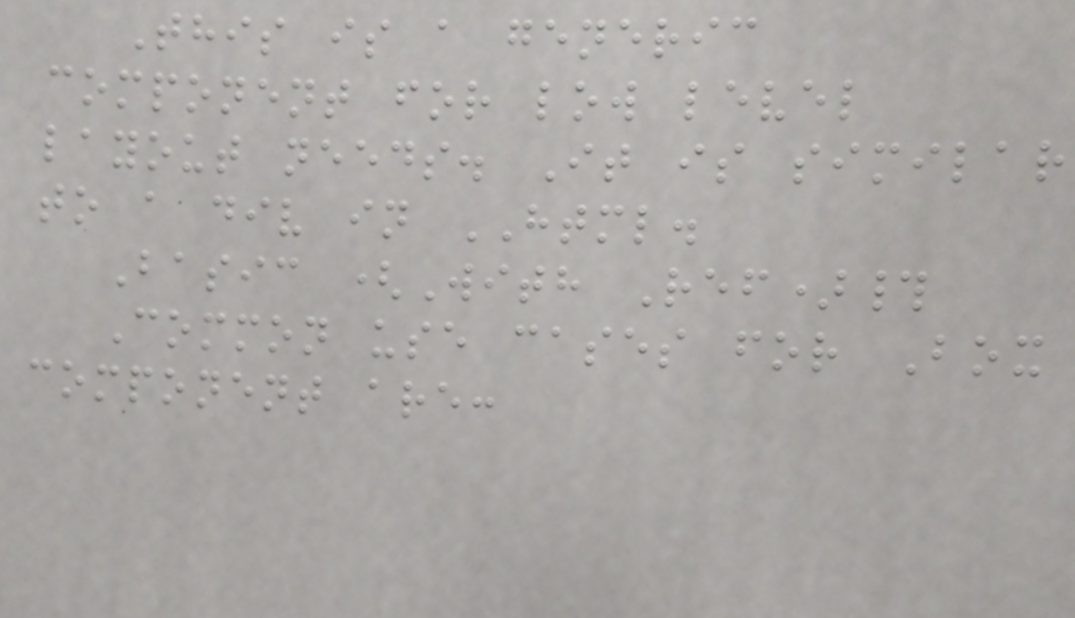This is a generic
component for low level
layout needs. It is similar
to a div in HTML.
Basic (With Ref)#
Common use cases for Box
component are:
